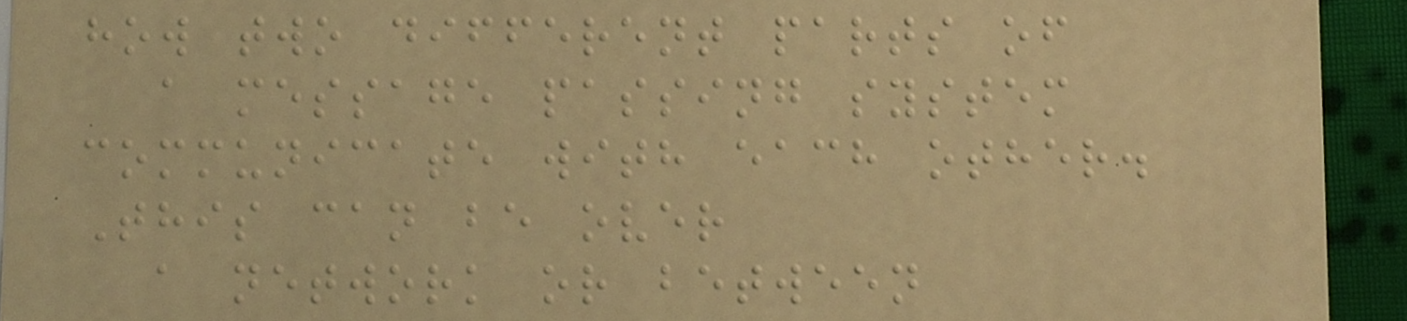how two different parts of
a message passing system
communicate with each other.
This can be over
a network or between
